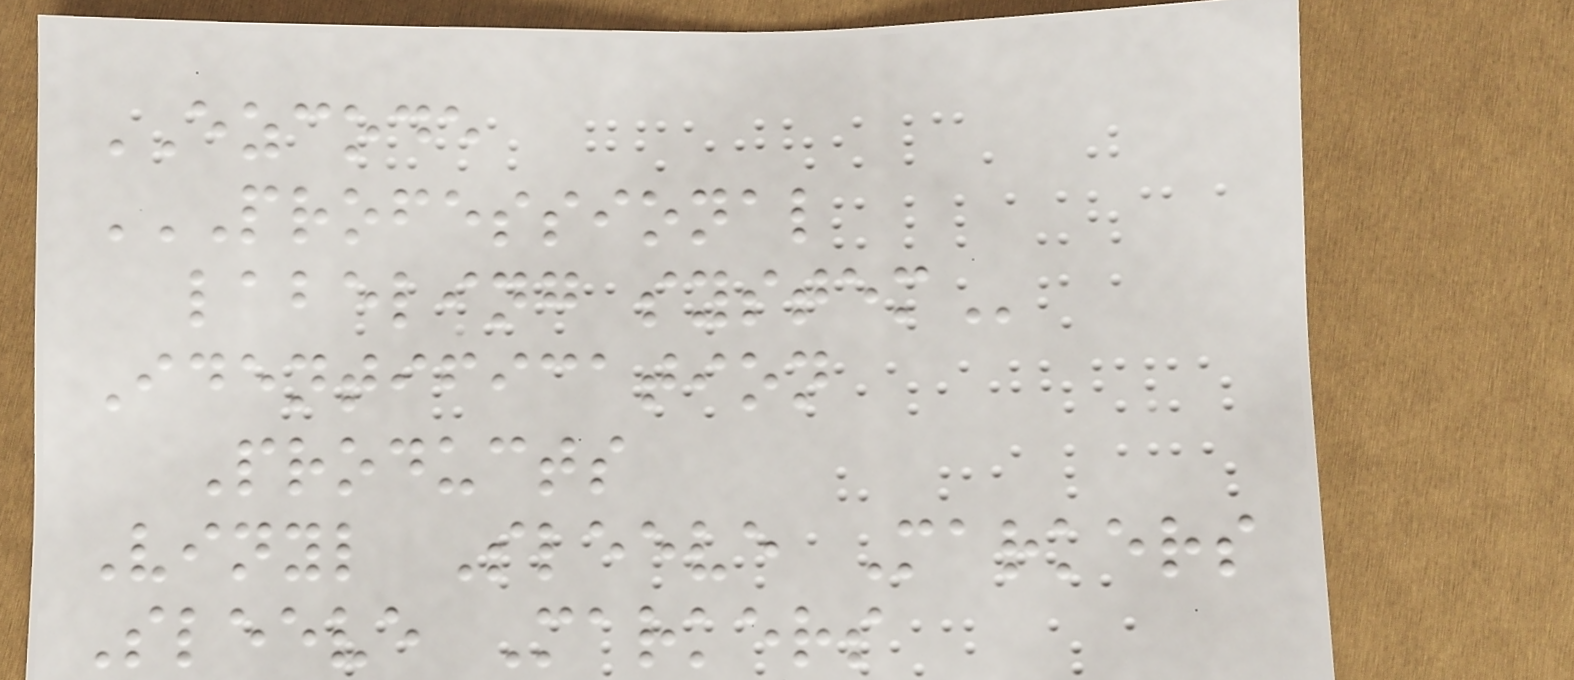EZCODE
PROFESSIONAL
LABELING SYSTEM
Identification
Products
Vinyl Sleeve Markers
Sleeve Markers
